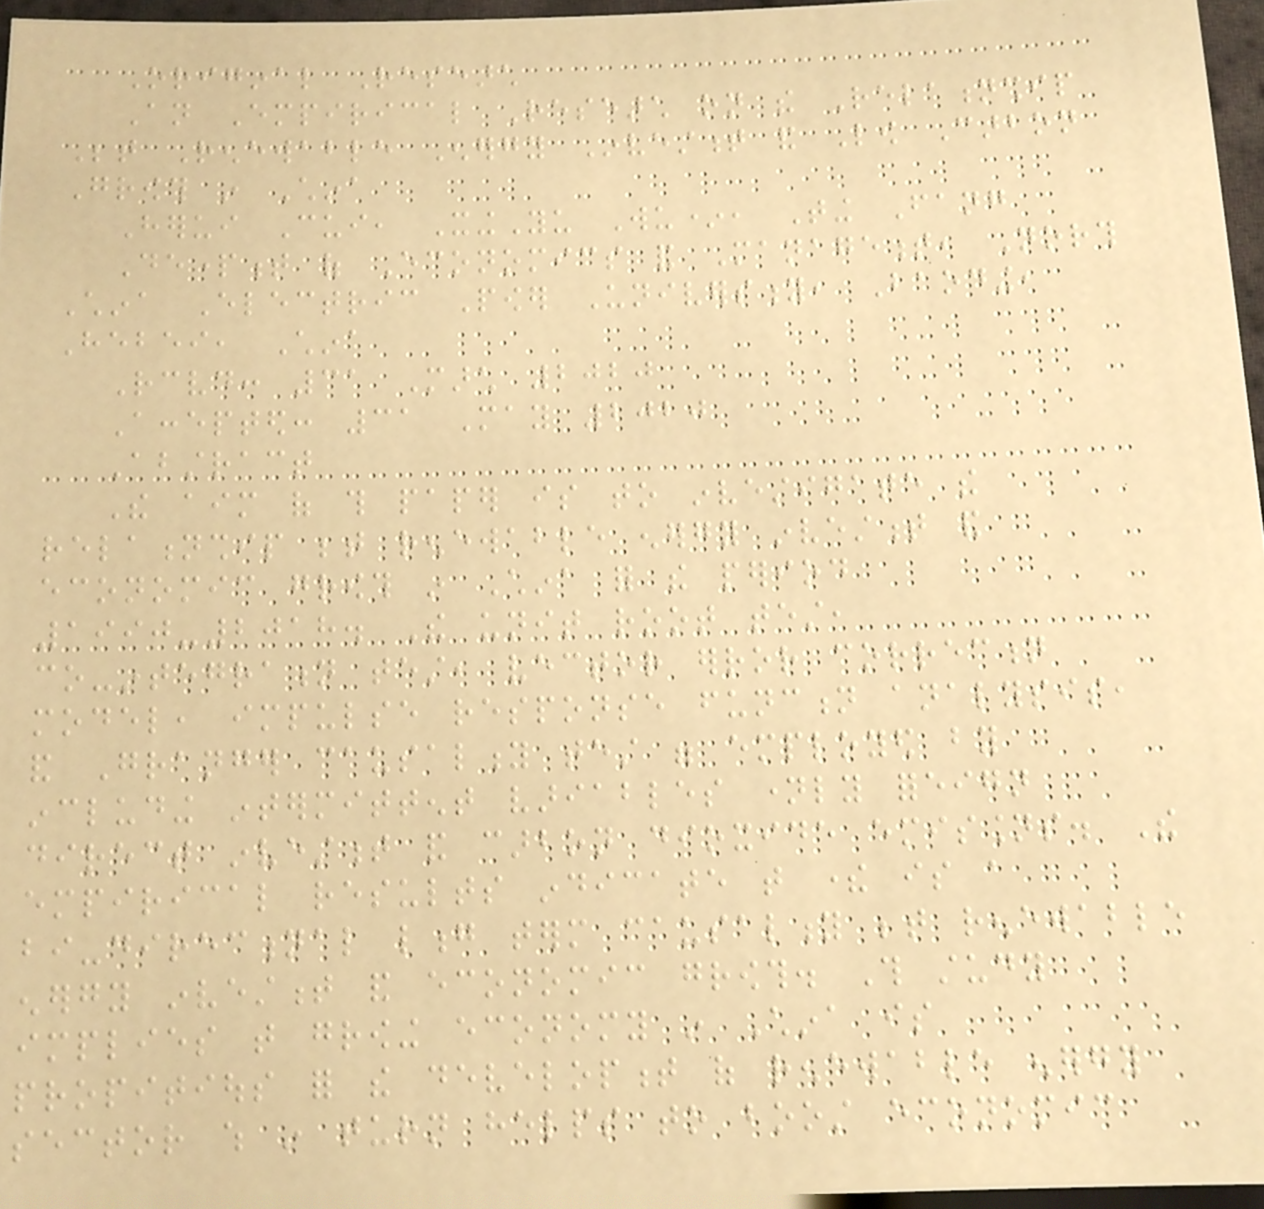Original Research
An Empirical Research on the Relationship
Between Renewable Energy Investment and Low Carbon
Growth in China
Herui Cui, XingYu Wu*, Ting Fang
Department of Economics and Management, North
China Electric Power University, Baoding,
Hebei, China
Received: 31 March 2020
Accepted: 31 May 2020
Abstract
The aim of this paper is to investigate the
relationship between renewable energy investment and
economic growth in China for the period
1990-2018. The unit root test,
co-integration test, vector error correction
model, impulse response function analysis,
and Granger causality test were employed by
including intermittent variables namely foreign
direct investment and carbon dioxide emissions. The
empirical results indicate that there is a
bi-directional long term causality between renewable
energy investment and economic growth. This study
implies that growing economy in China is
propitious for the development of renewable energy
sector which in turn helps to boost economic
